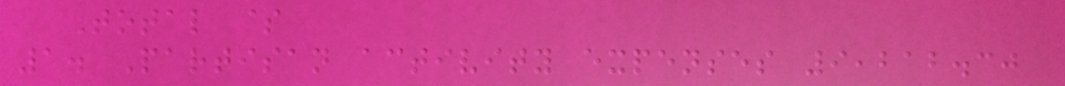Total $
1. Partisan activity expenses 9,212.30
